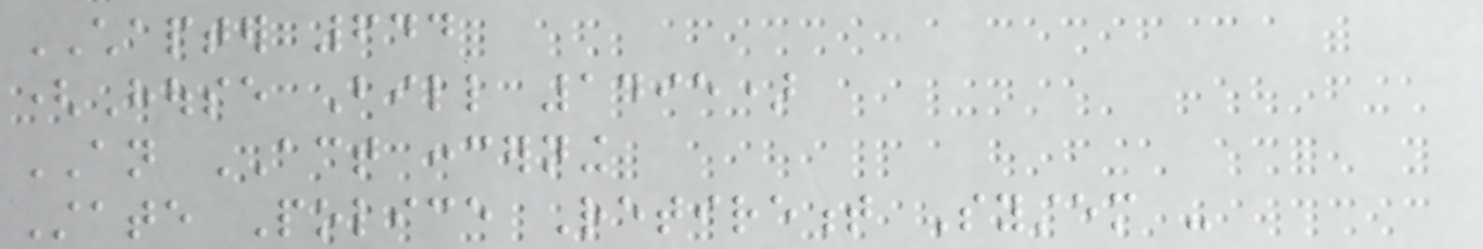CHAPTER 644
(House Bill 1495)
AN ACT concerning
State Police Retirement System -
